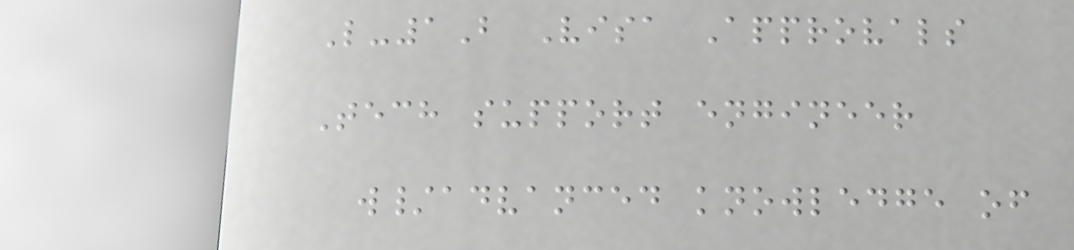L-1B Visa Approvals
Tech support engineer
w/advanced knowledge of
